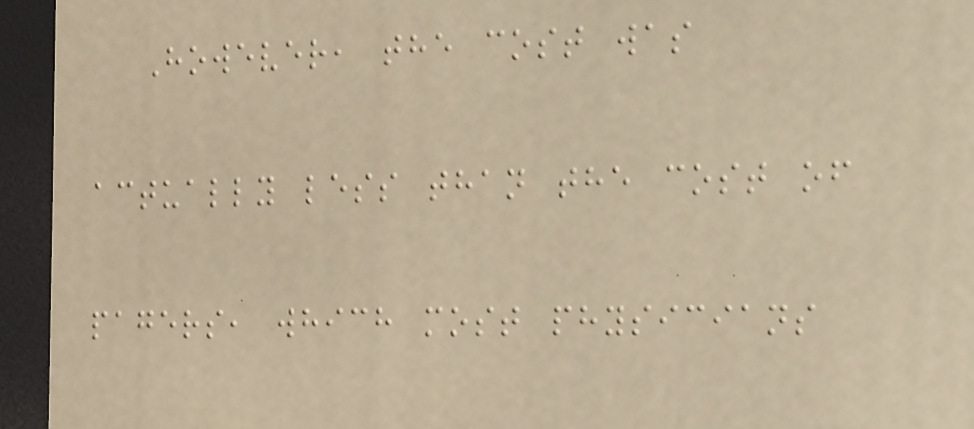However, the cost was
actually less than the cost of
pagers, which most physicians
